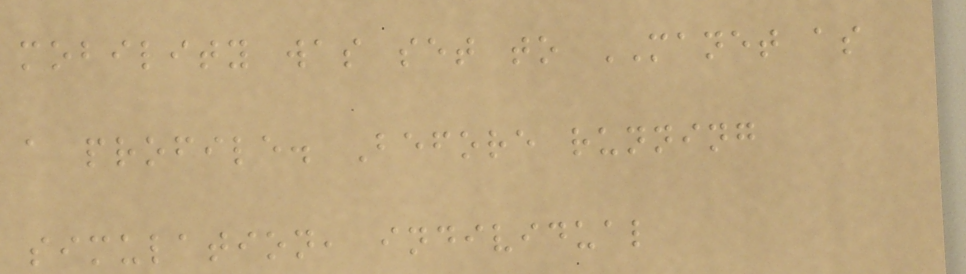mobility was set to MANET as
a profile. Before running
simulation, individual
